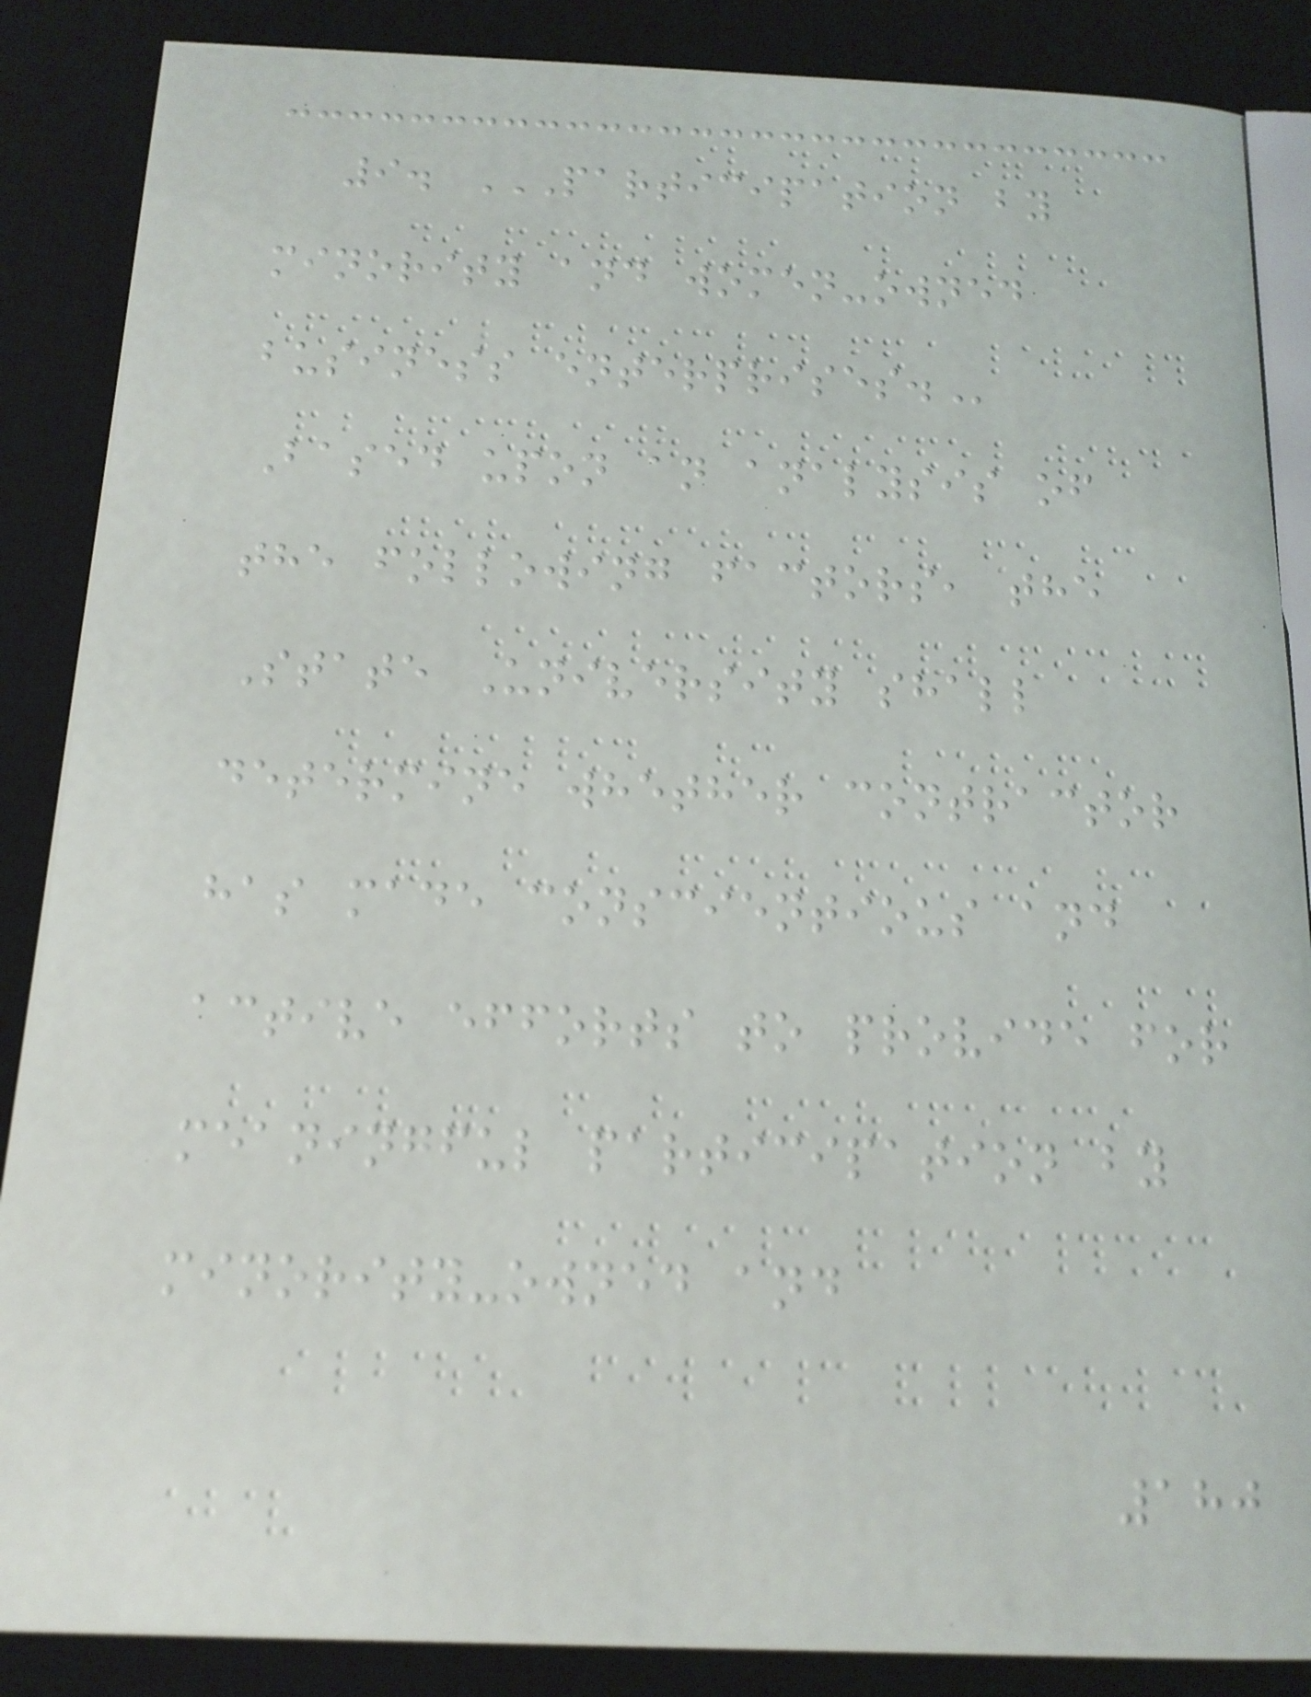9. PARTICIPATION BY
MINORITY AND WOMEN-OWNED
BUSINESS ENTERPRISES.
Based upon an analysis of
the following factors, the
State University shall
determine whether contractor
has made conscientious and
active efforts to provide for
meaningful participation by
minority-owned and
180
